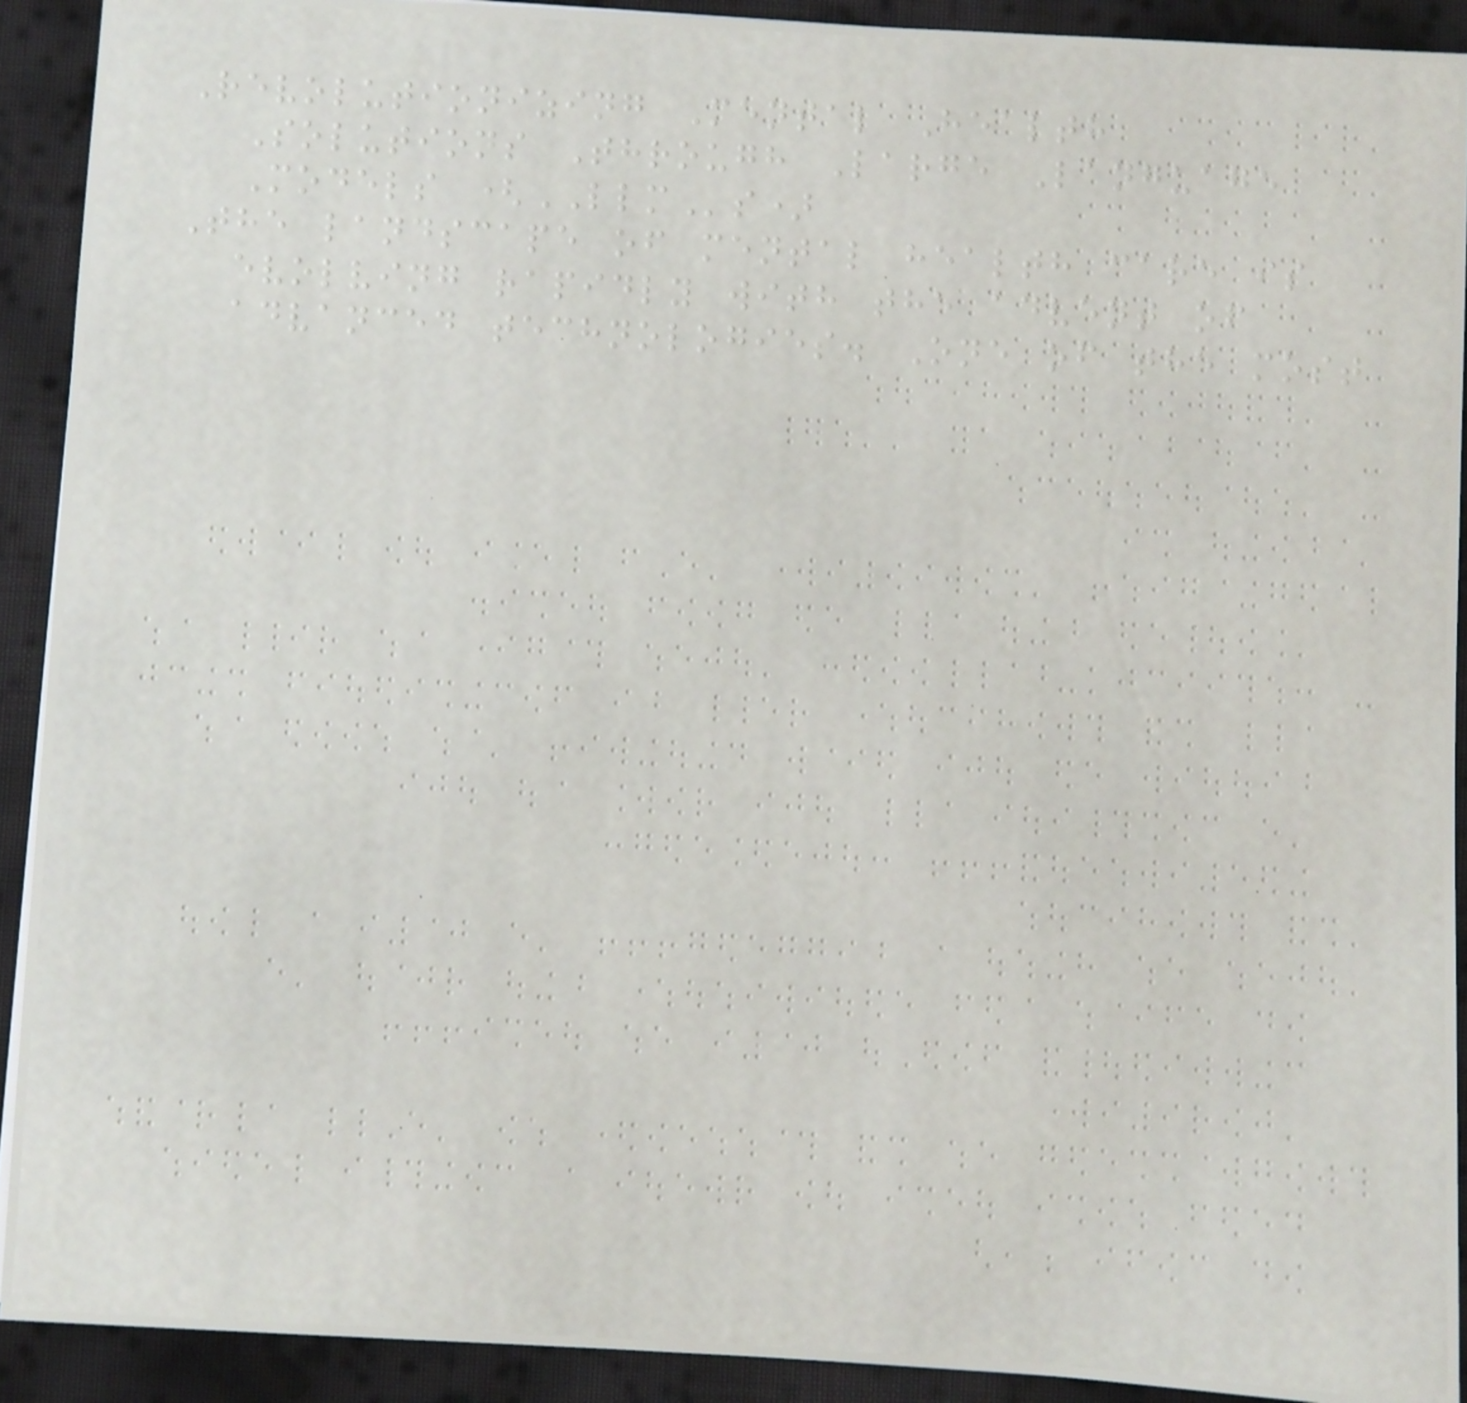Revolutionizing Mental Health
Solutions Through Large Language
Models (LLMs)
The landscape of mental health care is
evolving rapidly with the advent of
advanced technologies. One of the most
